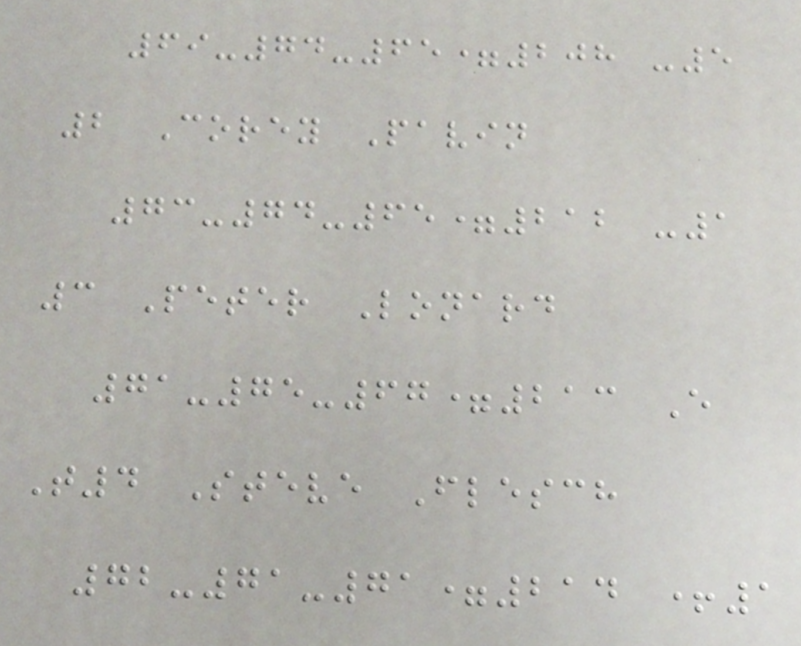69-74-65=208 -5
2 Corey Pavin
73-74-65=212 -1
3 Peter Lonard
71-75-67=213 E
T4 Steve Flesch
72-71-71=214 +1
